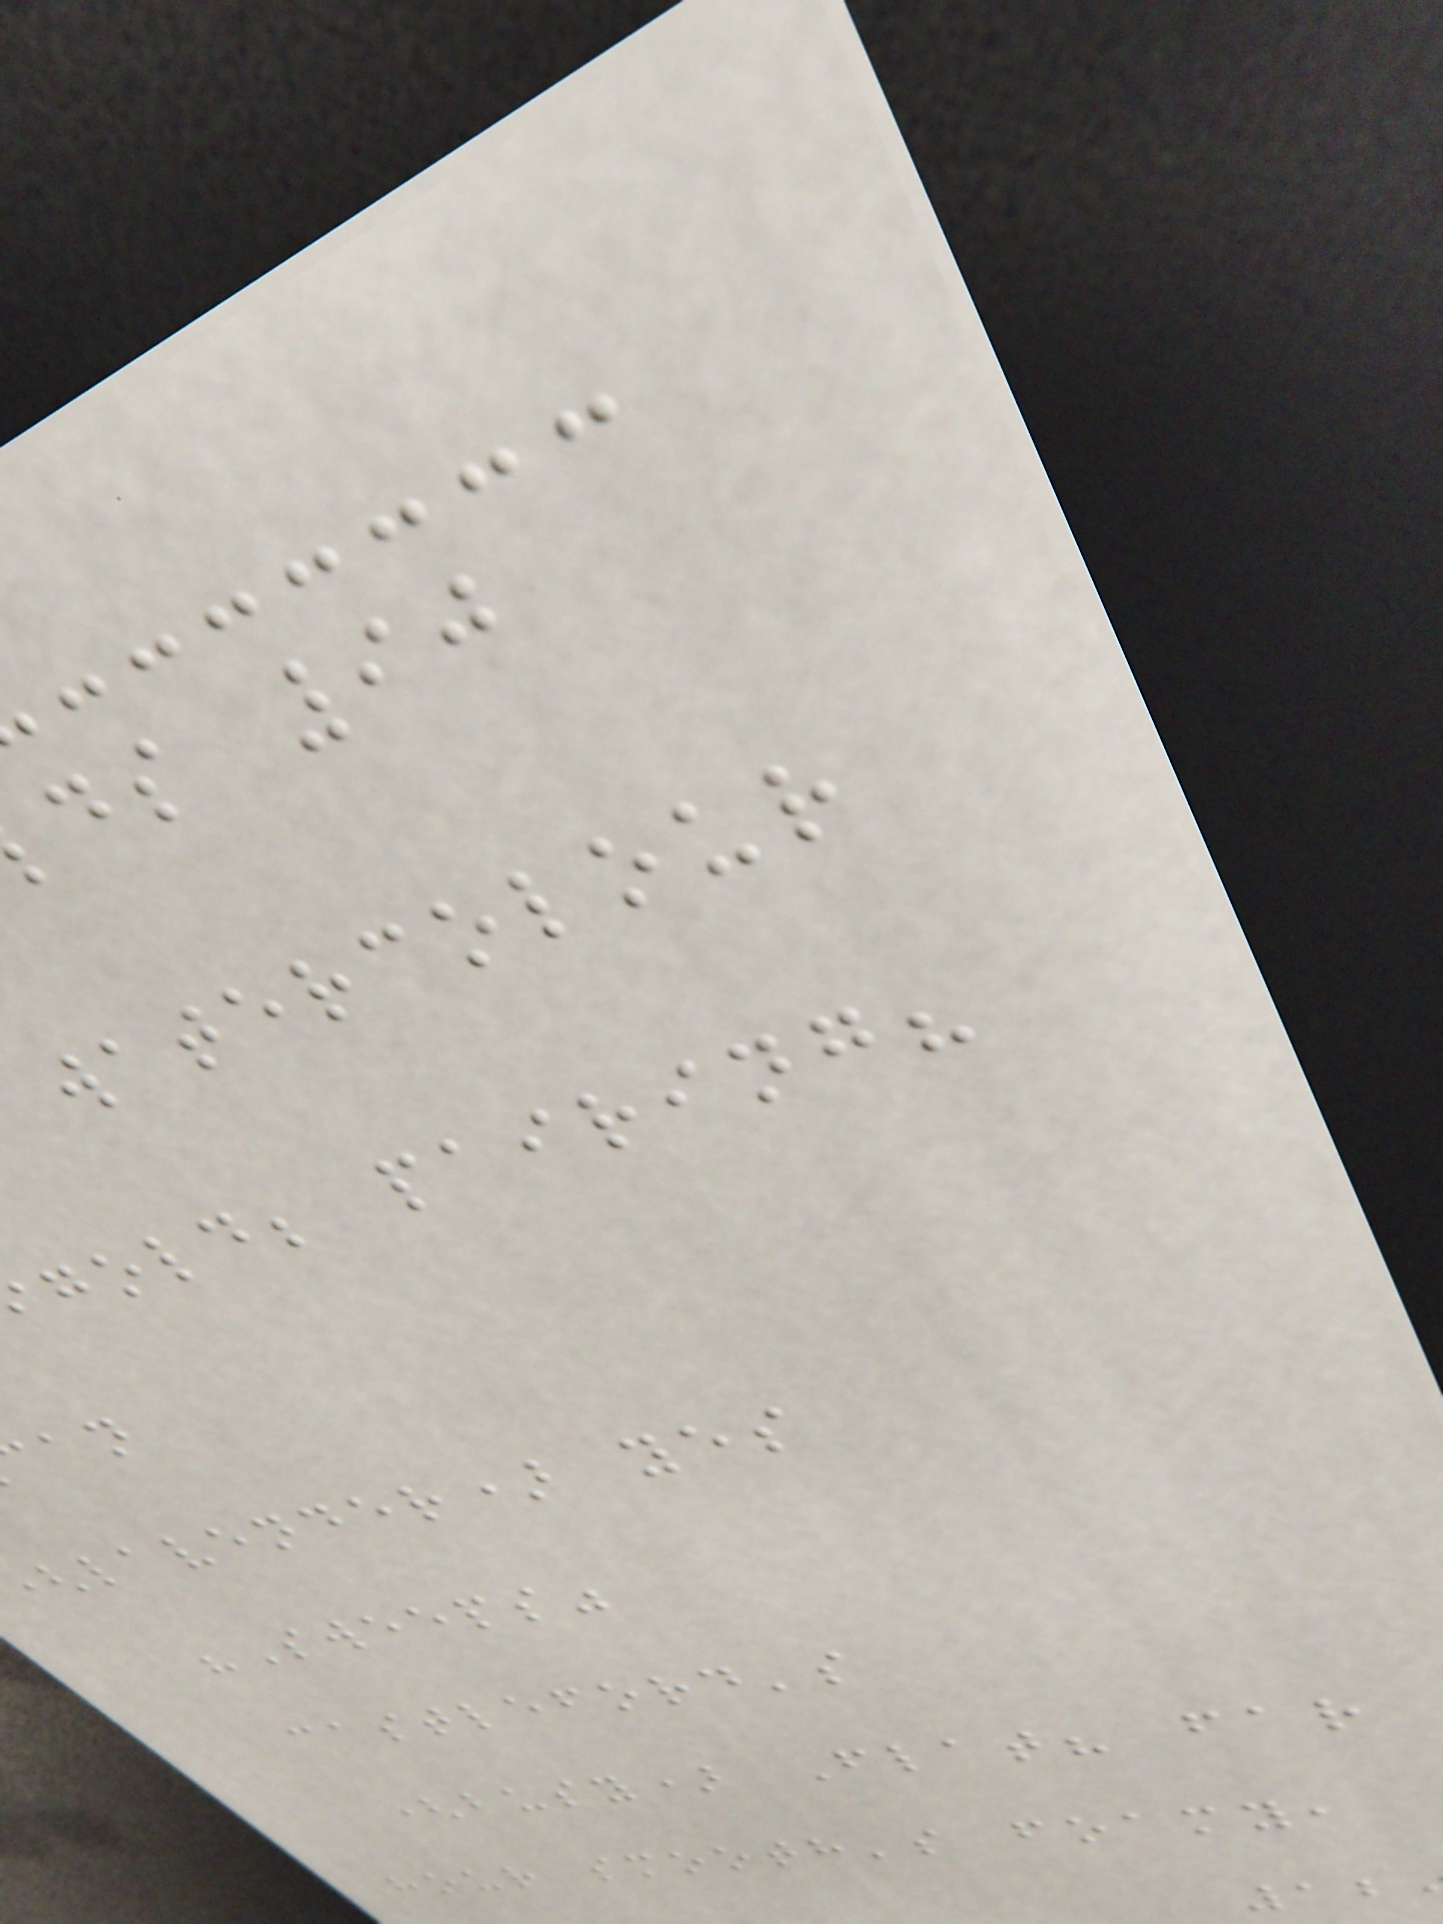ds 90
watercolour
gold; pairing?
lavender) yes
"Sweeps"
castleford's
(busy) Flat? far
hour smooth's foamy,
